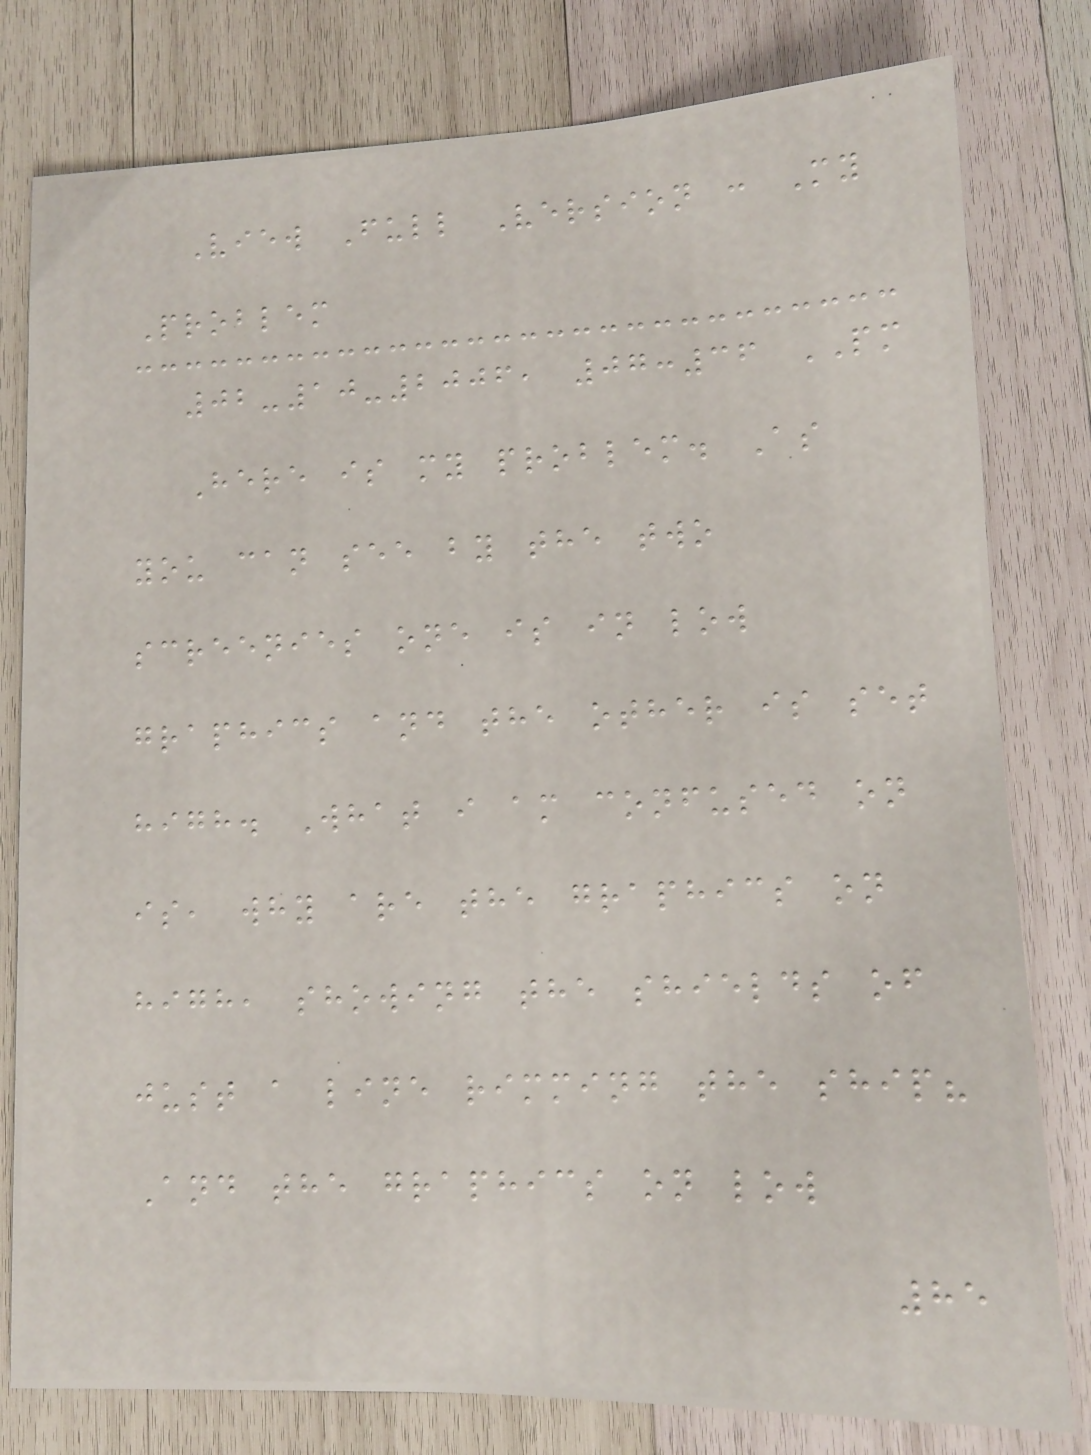View Full Version : My
Problem
02-10-2006, 07:36 PM
Here is my problem. As
you can see by the two
screenies one is in low
graphics and the other is set
high. What i am confused on
is, why are the graphics on
high, showing the shields of
just a line rimming the ship?
And the graphics on low
85
